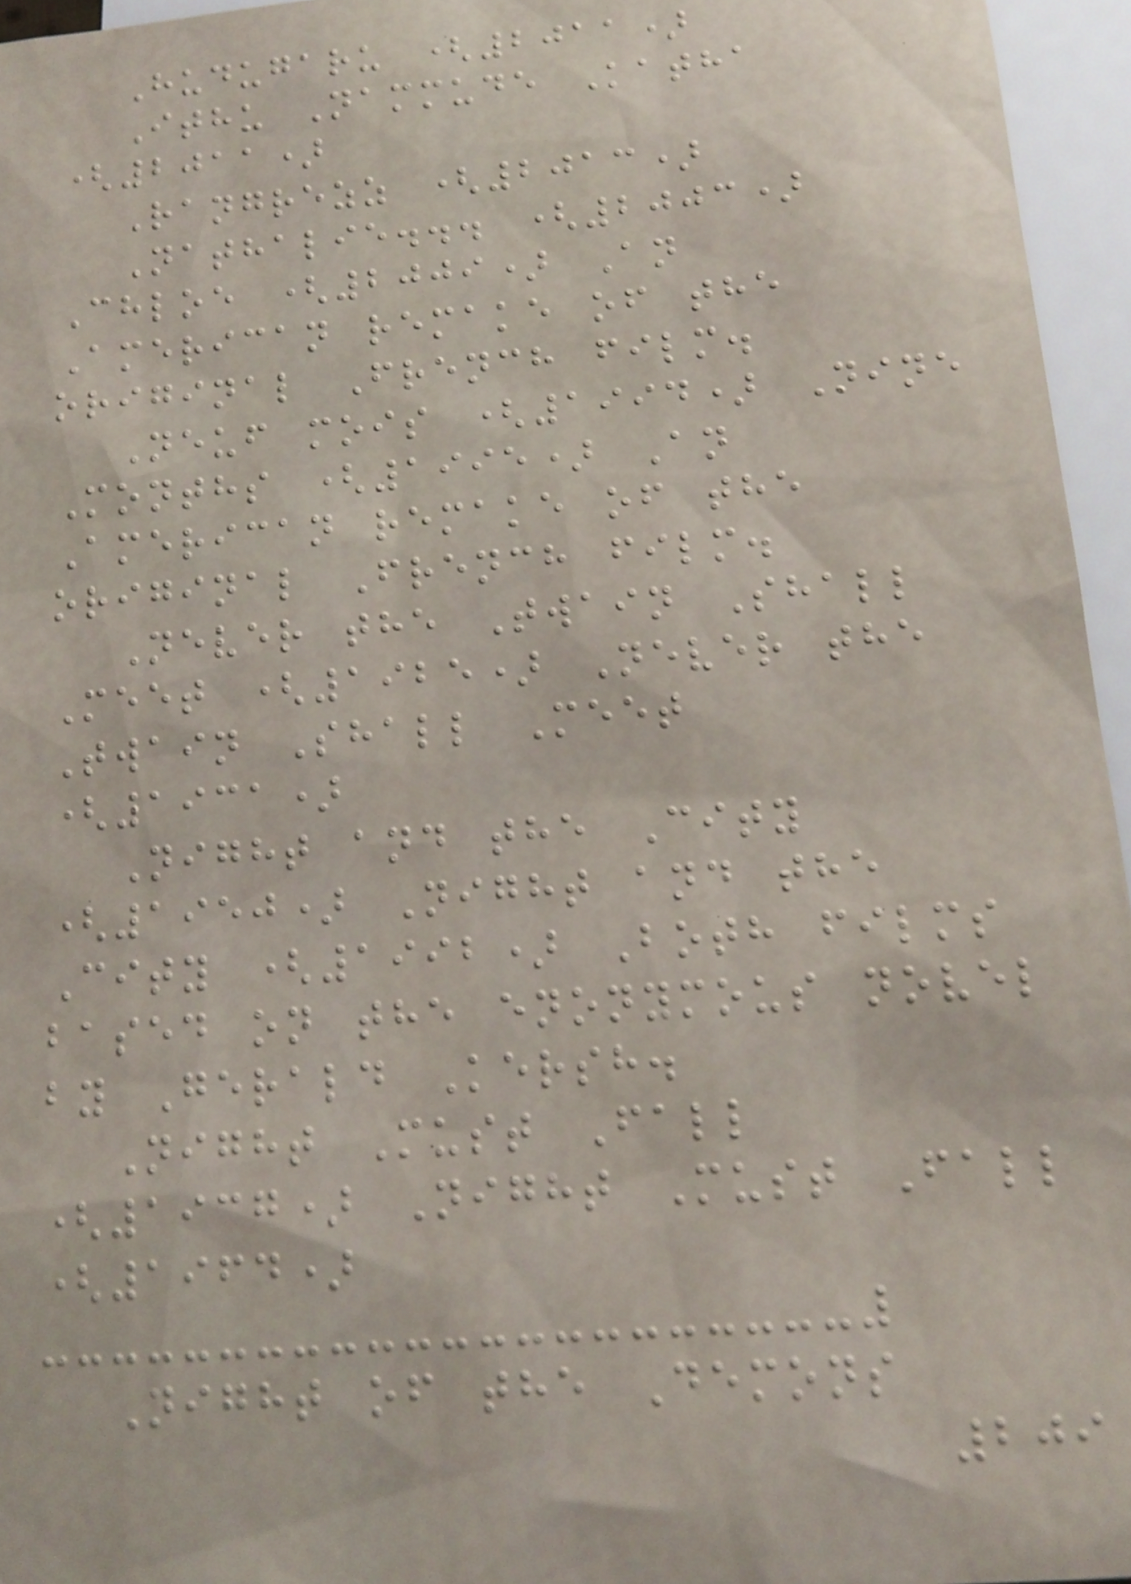Hudugaru (2011)
Ithu Nammude Katha
(2011)
Rangrezz (2013)
Nathalie... (2003)
Chloe (2009) An
American remake of the
original French film.
Neuf mois (1994) Nine
Months (1995) An
American remake of the
original French film.
Never the Twain Shall
Meet (1925) Never the
Twain Shall Meet
(1931)
Night and the City
(1950) Night and the
City (1992) Both films
based on the enonymous novel
by Gerald Kersh.
Night Must Fall
(1937) Night Must Fall
(1964)
Night of the Demons
209
